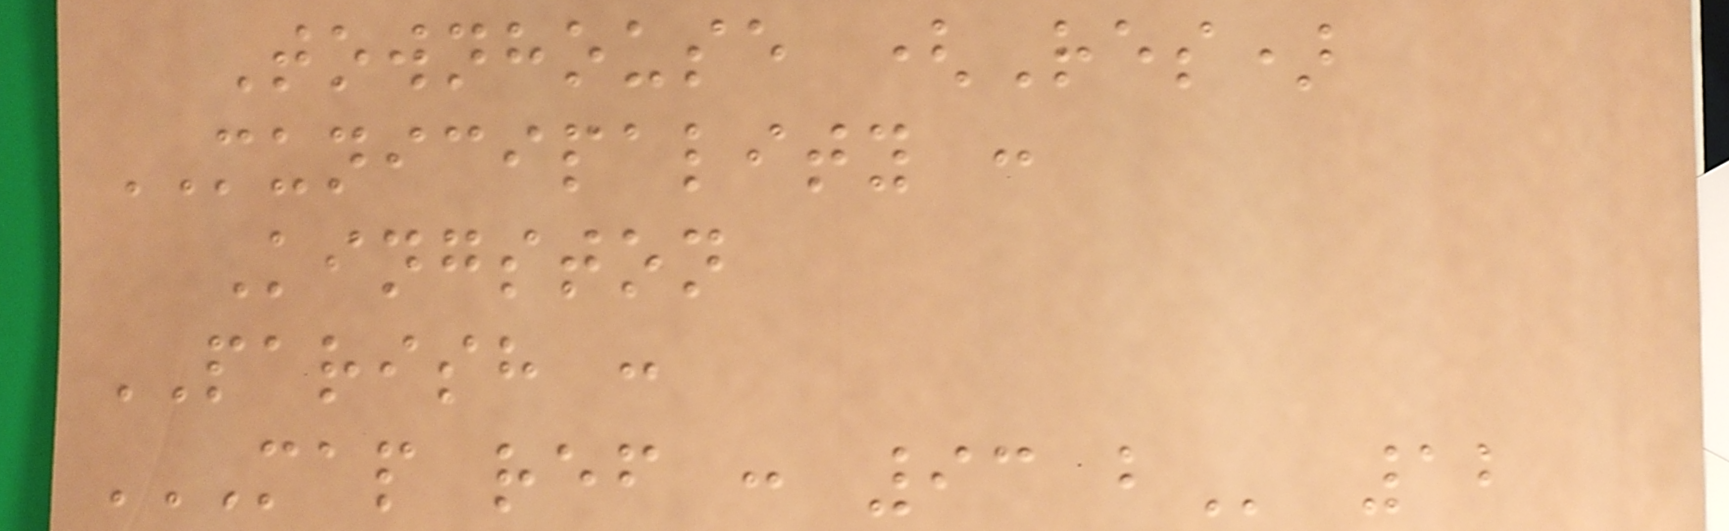Townhouse (Res)
MUNICIPALITY :
Kingston
PARISH :
MAP REF : 93 B 12
